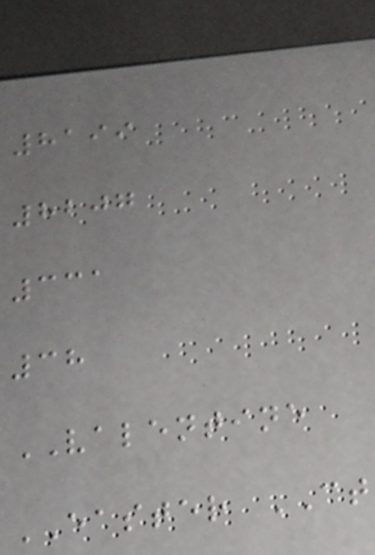8199
8207
331
38
VALENTINE
EASTER CT
